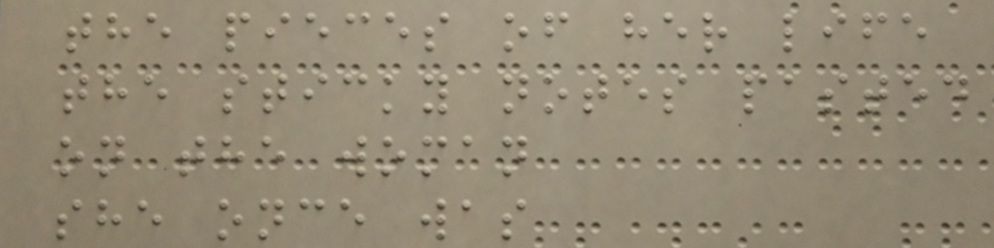the pieces of her life
the sticky notes pasted
on the woman
she once was
